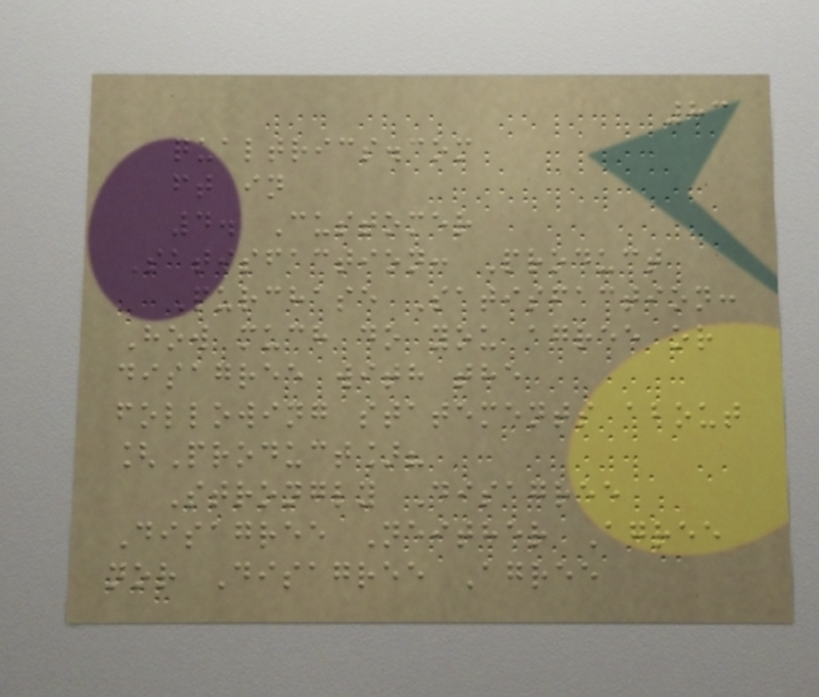83
qualtrics.com
ft in
4. Customer
Satisfaction: Product
Purchase Satisfaction:
How much do you agree or
disagree with the
following statements about
[Product]?
Strongly Disagree
Disagree Neither Agree
nor Disagree Agree
